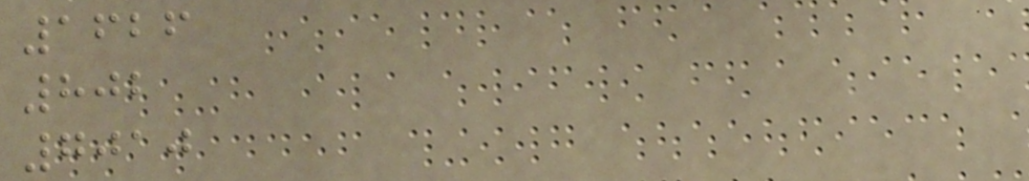1626
802
7010
